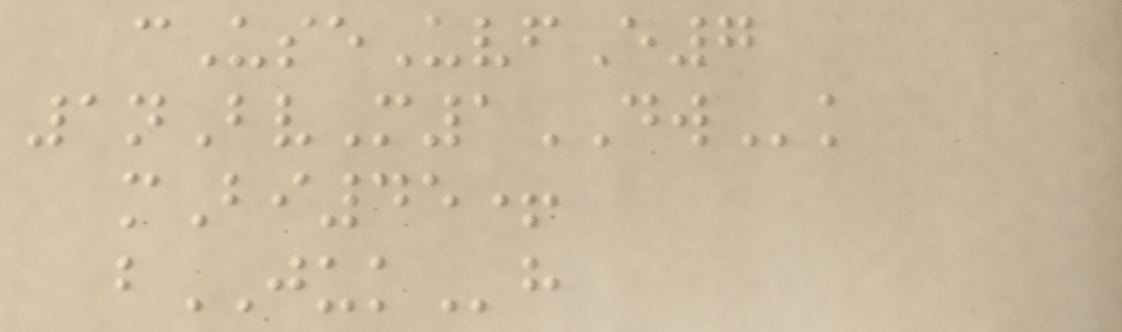cUseUvfE7
1nBvM1DWk
mBi45+
bJUKh
